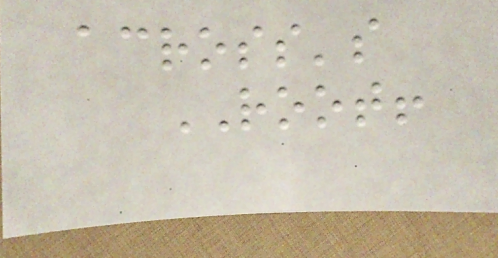across's
ROOT!
